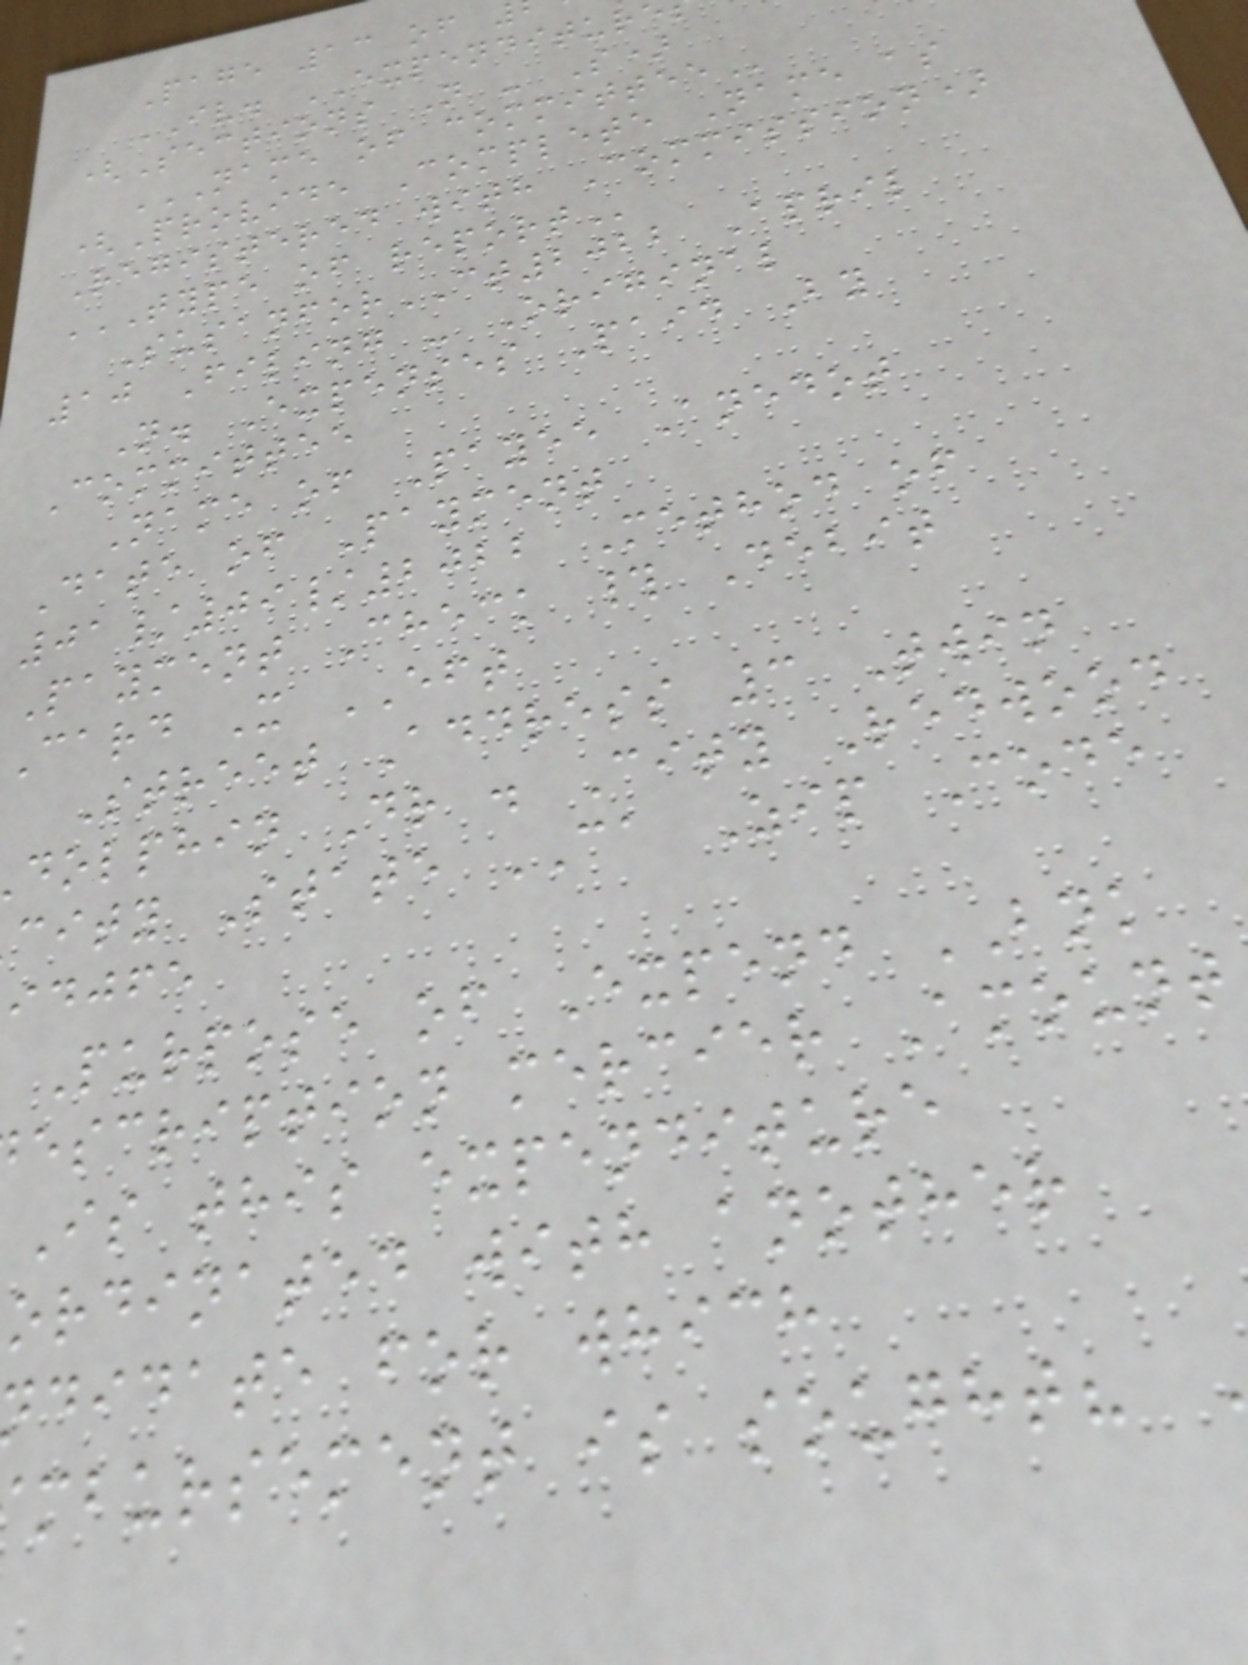Page 13 of
IV. EXPENDITUR
(Sections N - S)
NAME OF COMMITTEE
(Provide Complete Name as
Registered with Commission)
TYPE OF REPORT
SusanforCT2022 April
10 Filing - Original
N. Expenses Paid By
Committee
Name of Payee Anedot
Date of Payment
01/09/2022 Method of
Payment Check # Debit
Card X EFT
Street Address 3 Twin
dolphin Dr . City Redwood
city State CA Zip Code
idjfe
Purpose of Expend BNK
escription mercier Amount
Is this expenditure
ordinated with another
didate for which
mbursement is sought?
